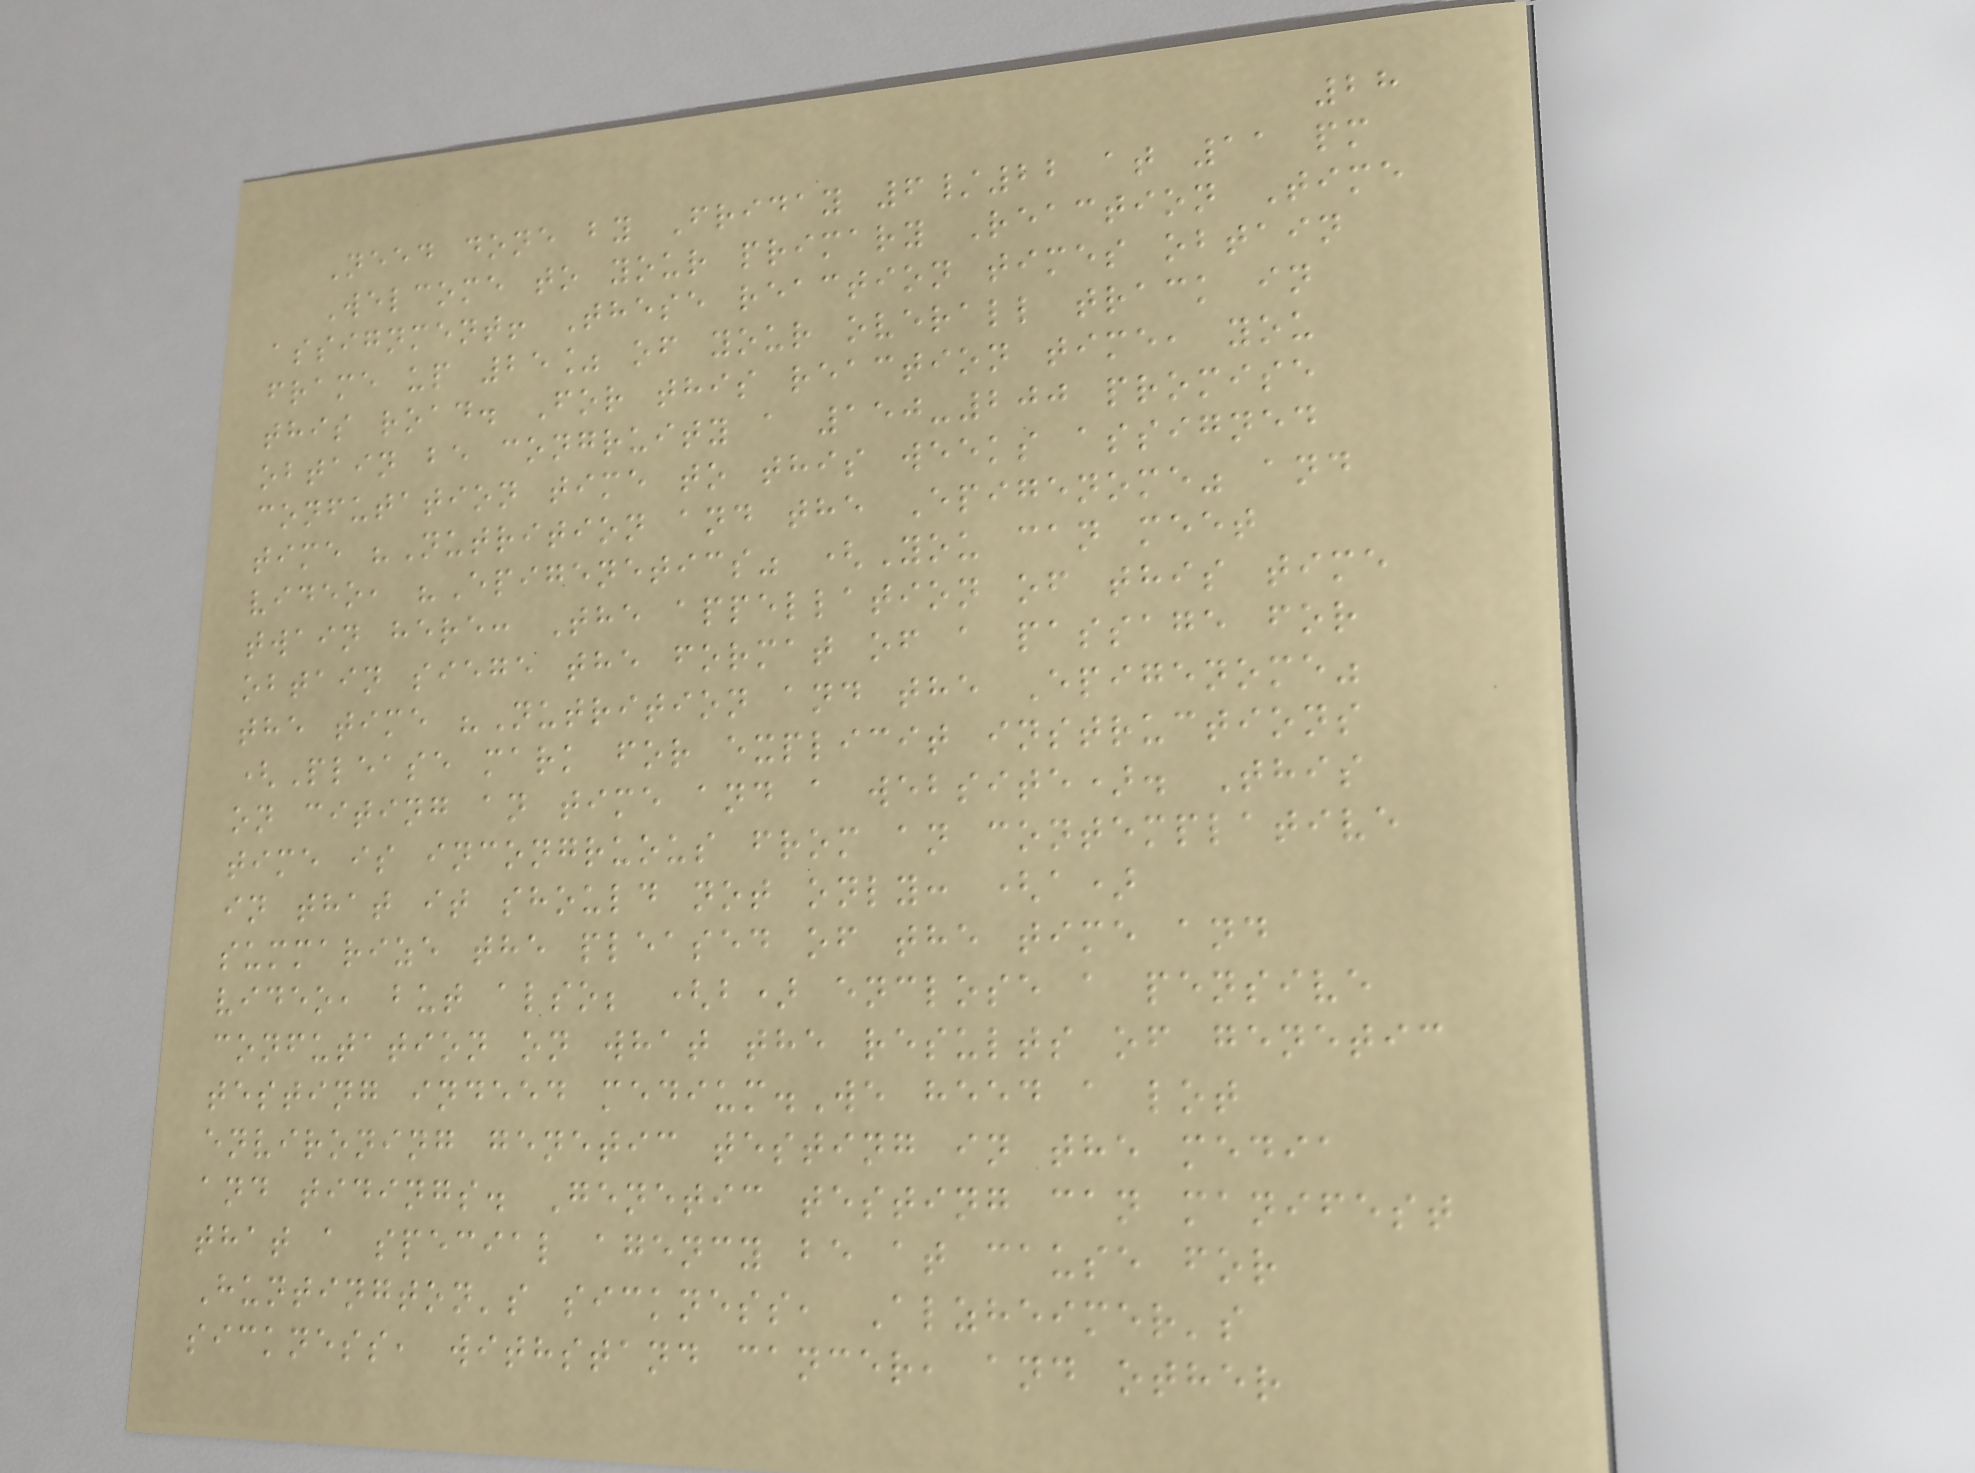28
Need done by Friday 6/22 at 11 pm
Welcome to your primary Reaction Time
assignment! These reaction times obtain
frame up 25% of your overall track in
this road. For this reaction time, you
obtain be congruity a 150-200 promise
confutation time to this weeks assigned
time "Nutrition and the Epigenome" and
video, "Epigenetics" (You can meet
twain here: The appellation of this time
obtain siege the format of a passage for
the time "Nutrition and the Epigenome"
(Please mark for explicit instructions
on citing an time and a website). This
time is incongruous from an contemplative
in that it should not only: (a)
summarize the pleased of the time and
video, but also; (b) enclose a pensive
confutation on what the results of genetic
testing indeed medium.We heed a lot
environing genetic testing in the media
and tidings. Genetic testing can manifest
that a special agency be at cause for
Huntington's sickness, Alzheimer's
sickness, withstand cancer, and other
